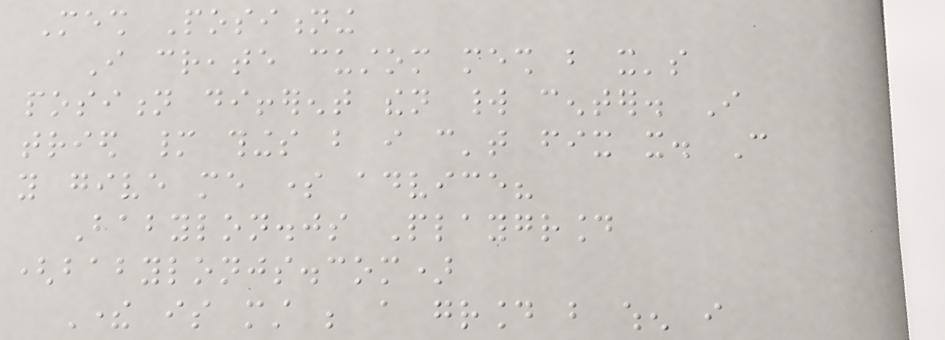Mesh Positioning
I create custom mesh but it's
position different then world center. I
tried many things but i can't fix it. Can
you give me some advice?
Babylon.js Playground
(babylonjs.com)
There is must be a ground but when i
